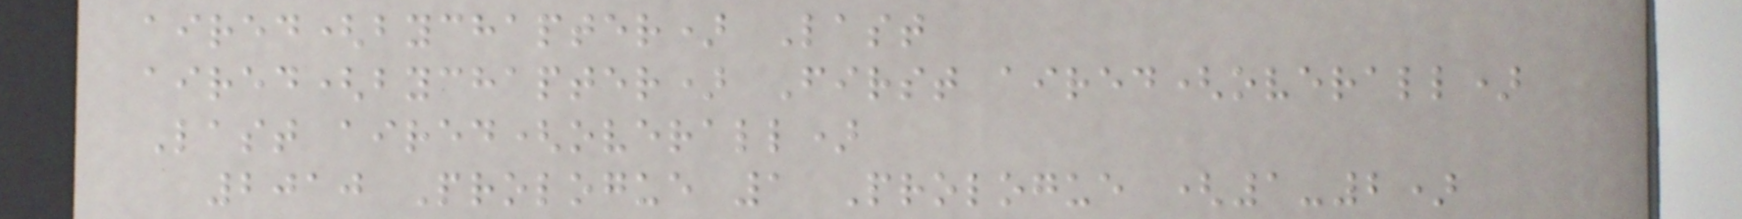aired(bychapter) Last
aired(bychapter) First aired(overall)
Last aired(overall)
2010 Prologue 1 Prologue (1-2)
